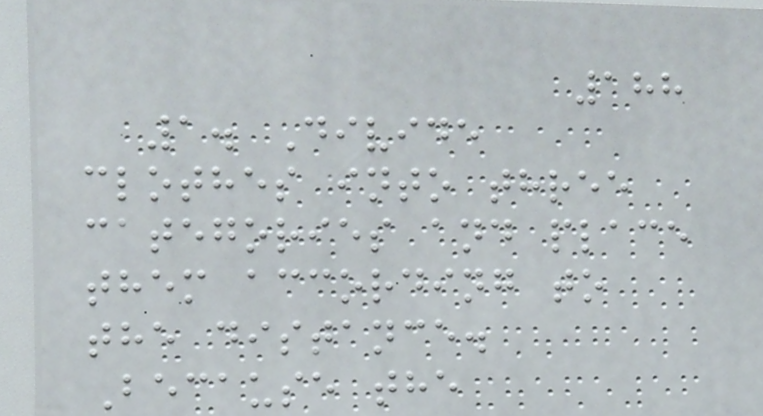188
1. Divide
clothes into three
categories and place
them according to
the distance.
Because the
